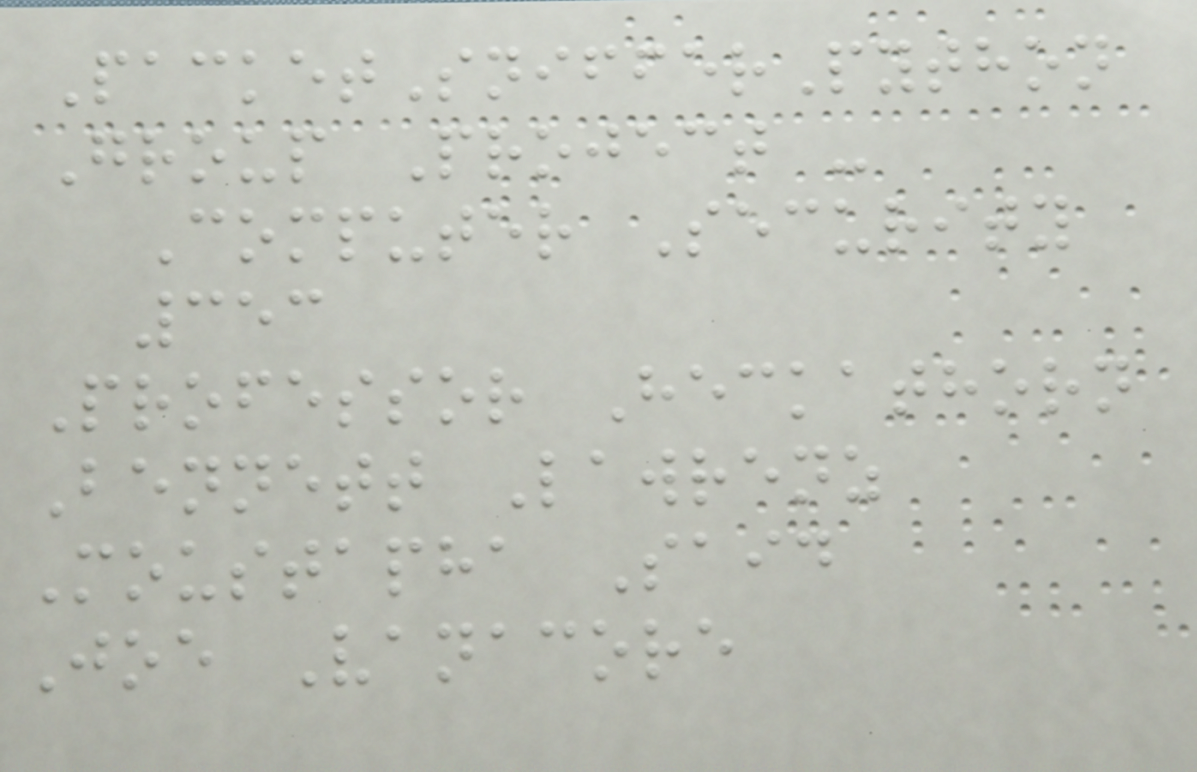PacketSnifferPython
Group Project -
Computer Security
353
Professor Heckathorn
Bennett Lawrenz
Moustapha Said
Joe Vanacore
